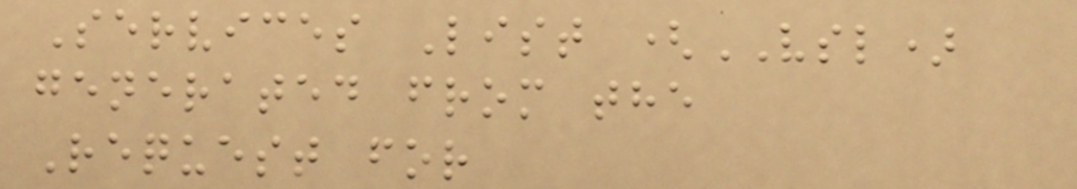Services List (VSL)
generated from the
Request for
